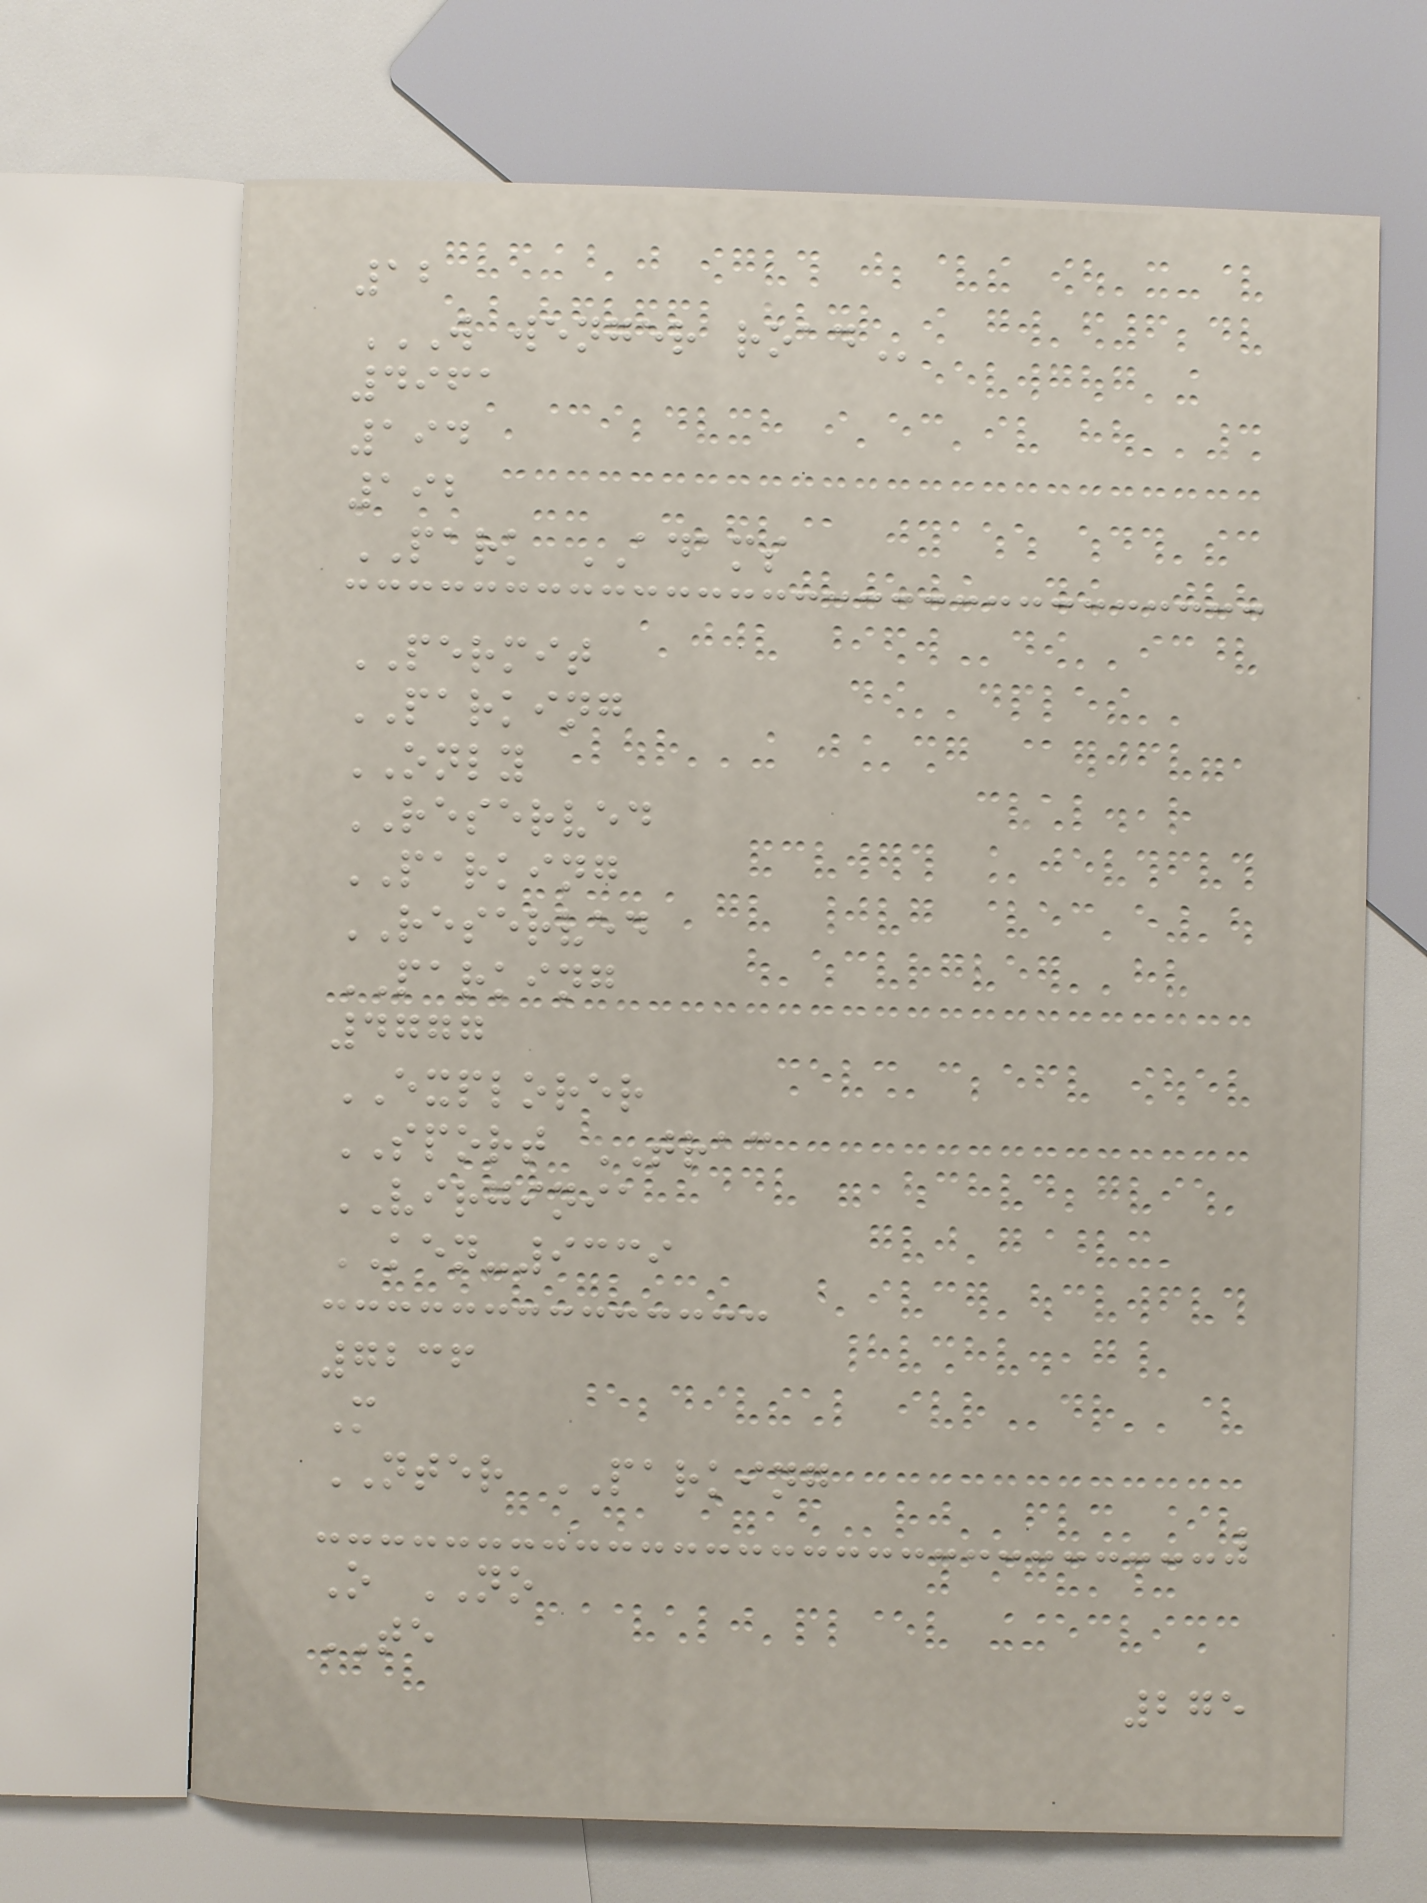12
W WENGER ROAD
4961
194
192
PARK ADAMS
PERMIT
PARKING
ONLY
RESERVED
PARKING
RESERVED
PARKING
4777
EXPLORER
SPORT TRAC
VIRGINIA
KEN-9339
7236
M
NTER PARKING
O NO
TE
275
